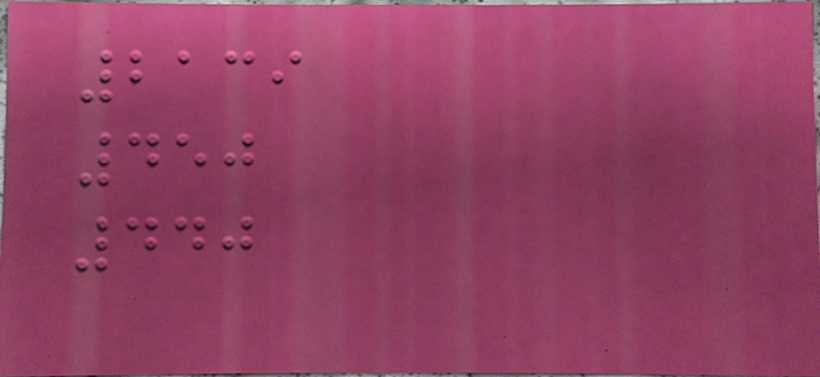2139
450
440
